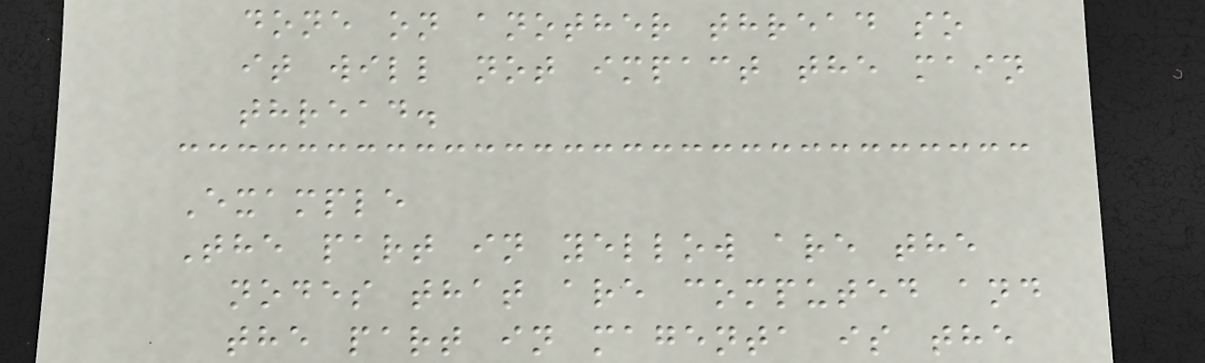done on another thread so
it will not impact the main
thread.
Example
The part in yellow are the
nodes that are computed and
the part in magenta is the
